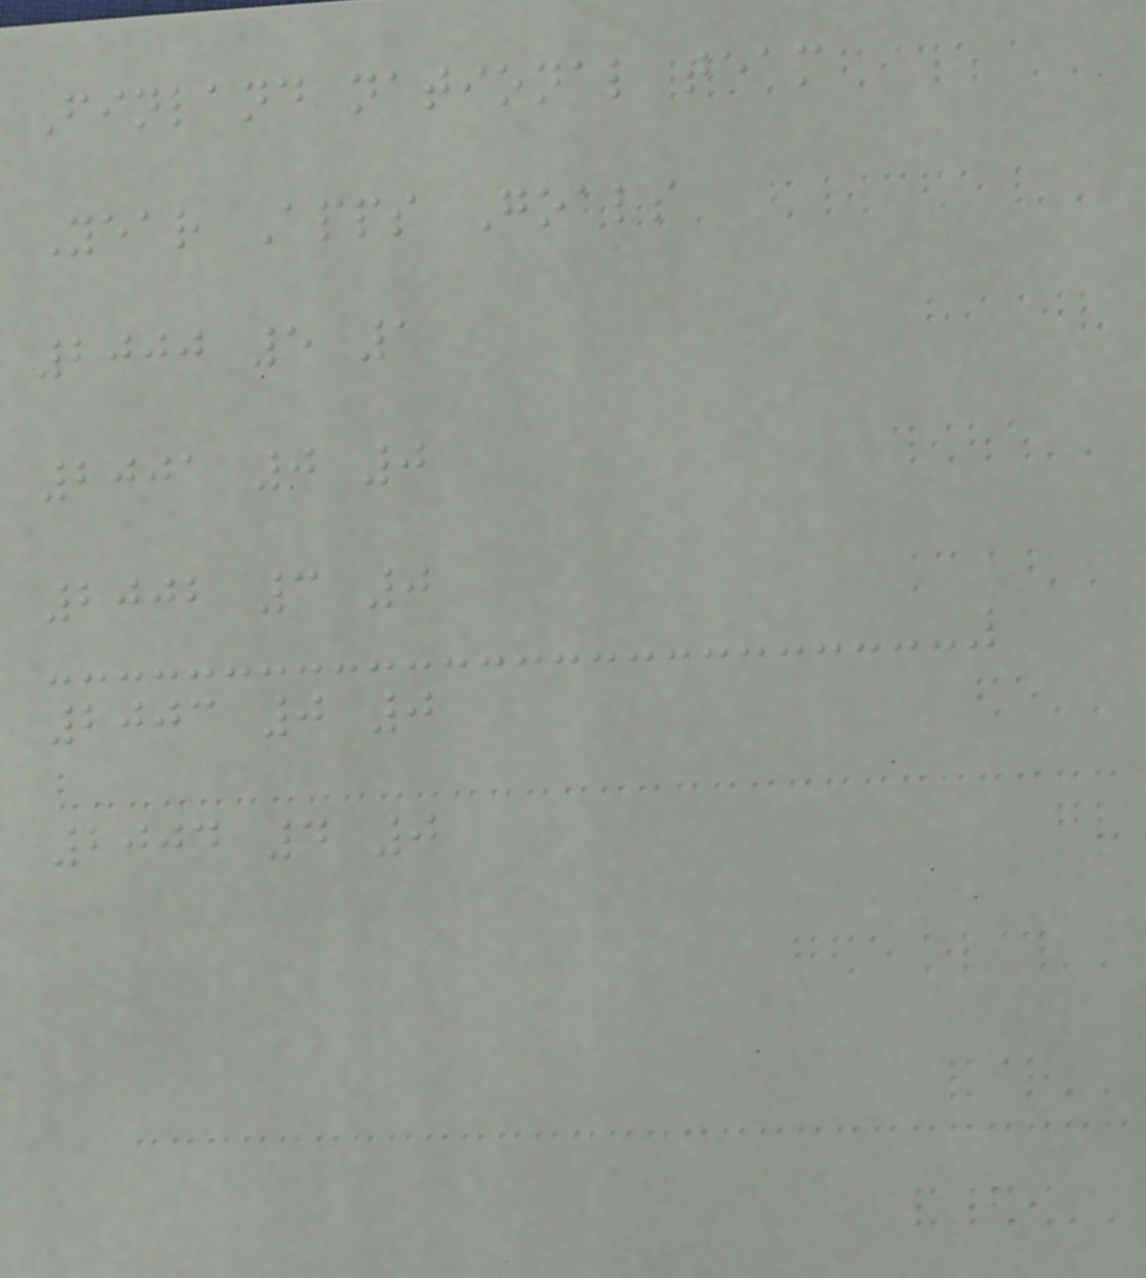Finland national team
Year Apps Goals
2000 5 1
2001 0 0
2002 3 0
2003 0 0
2004 4 0
